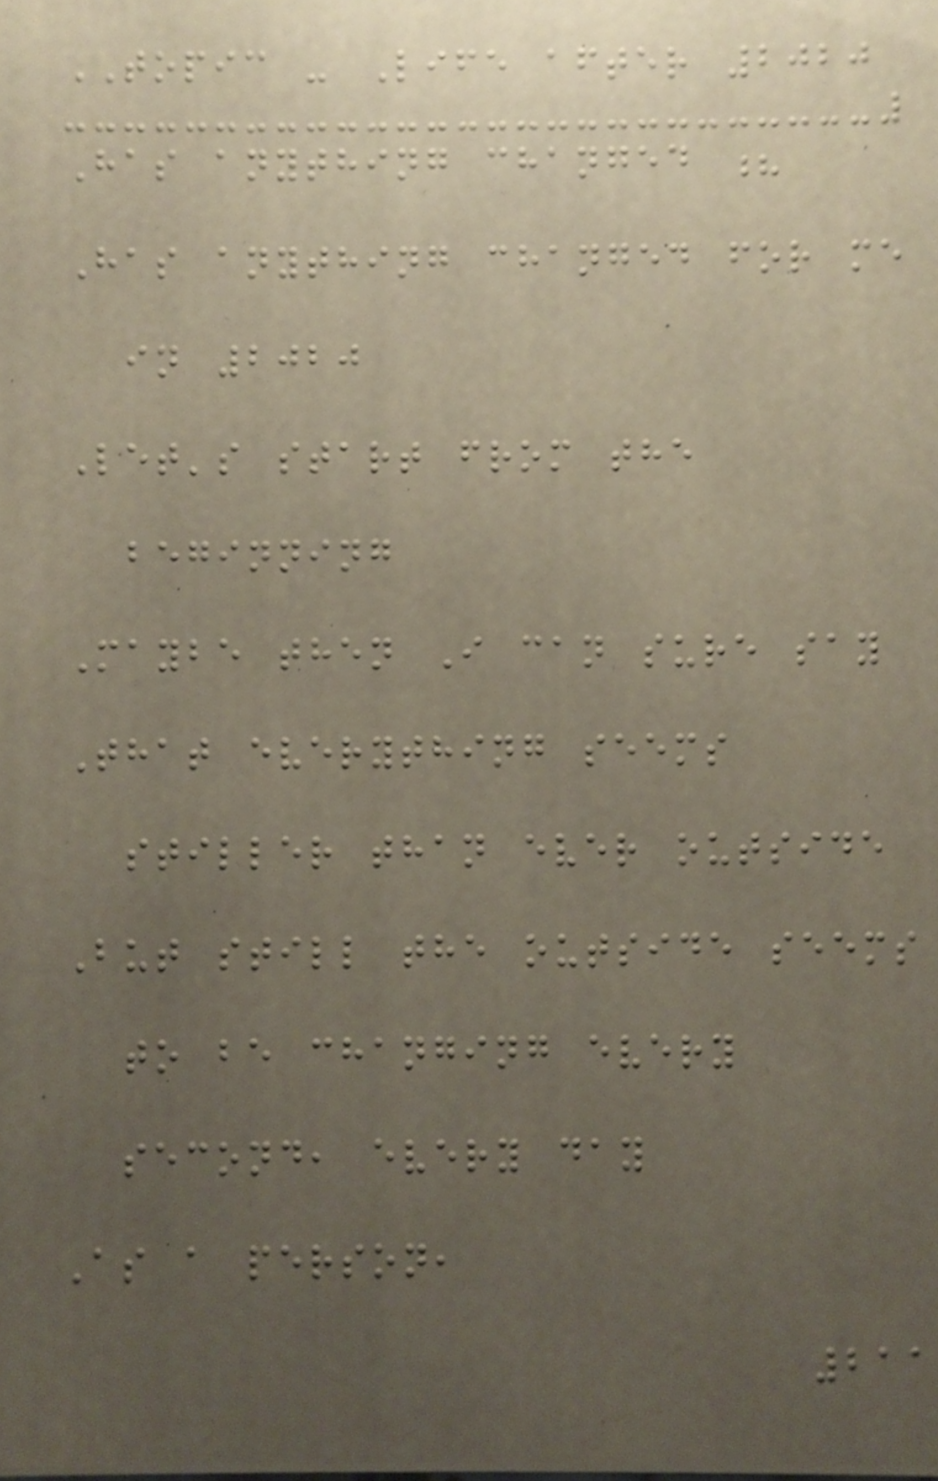TOPIC - Life after 2020
Has anything changed ?
Has anything changed for me
in 2020
Let's start from the
beginning
Maybe then I can sure say
That everything seems
stiller than ever outside
But still the outside seems
to be changing every
second, every day
As a person,
211
